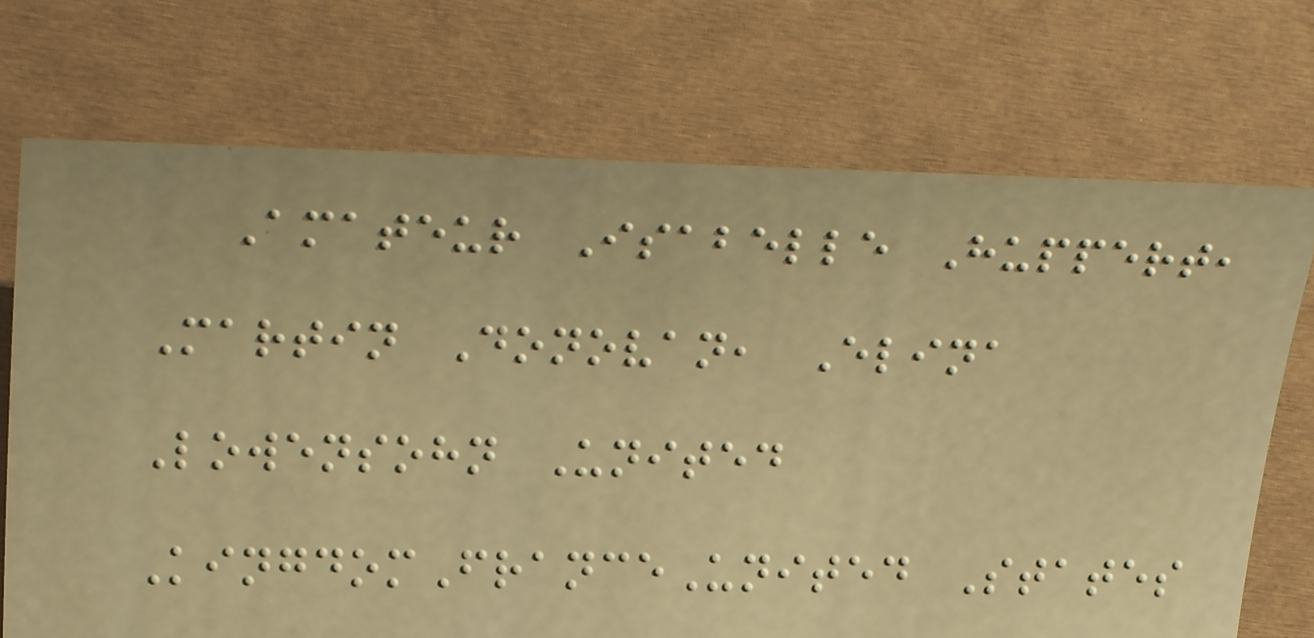Amateur Isabelle Huppert,
Martin Donovan, Elina
Lowensohn United
KingdomFranceUnited States
